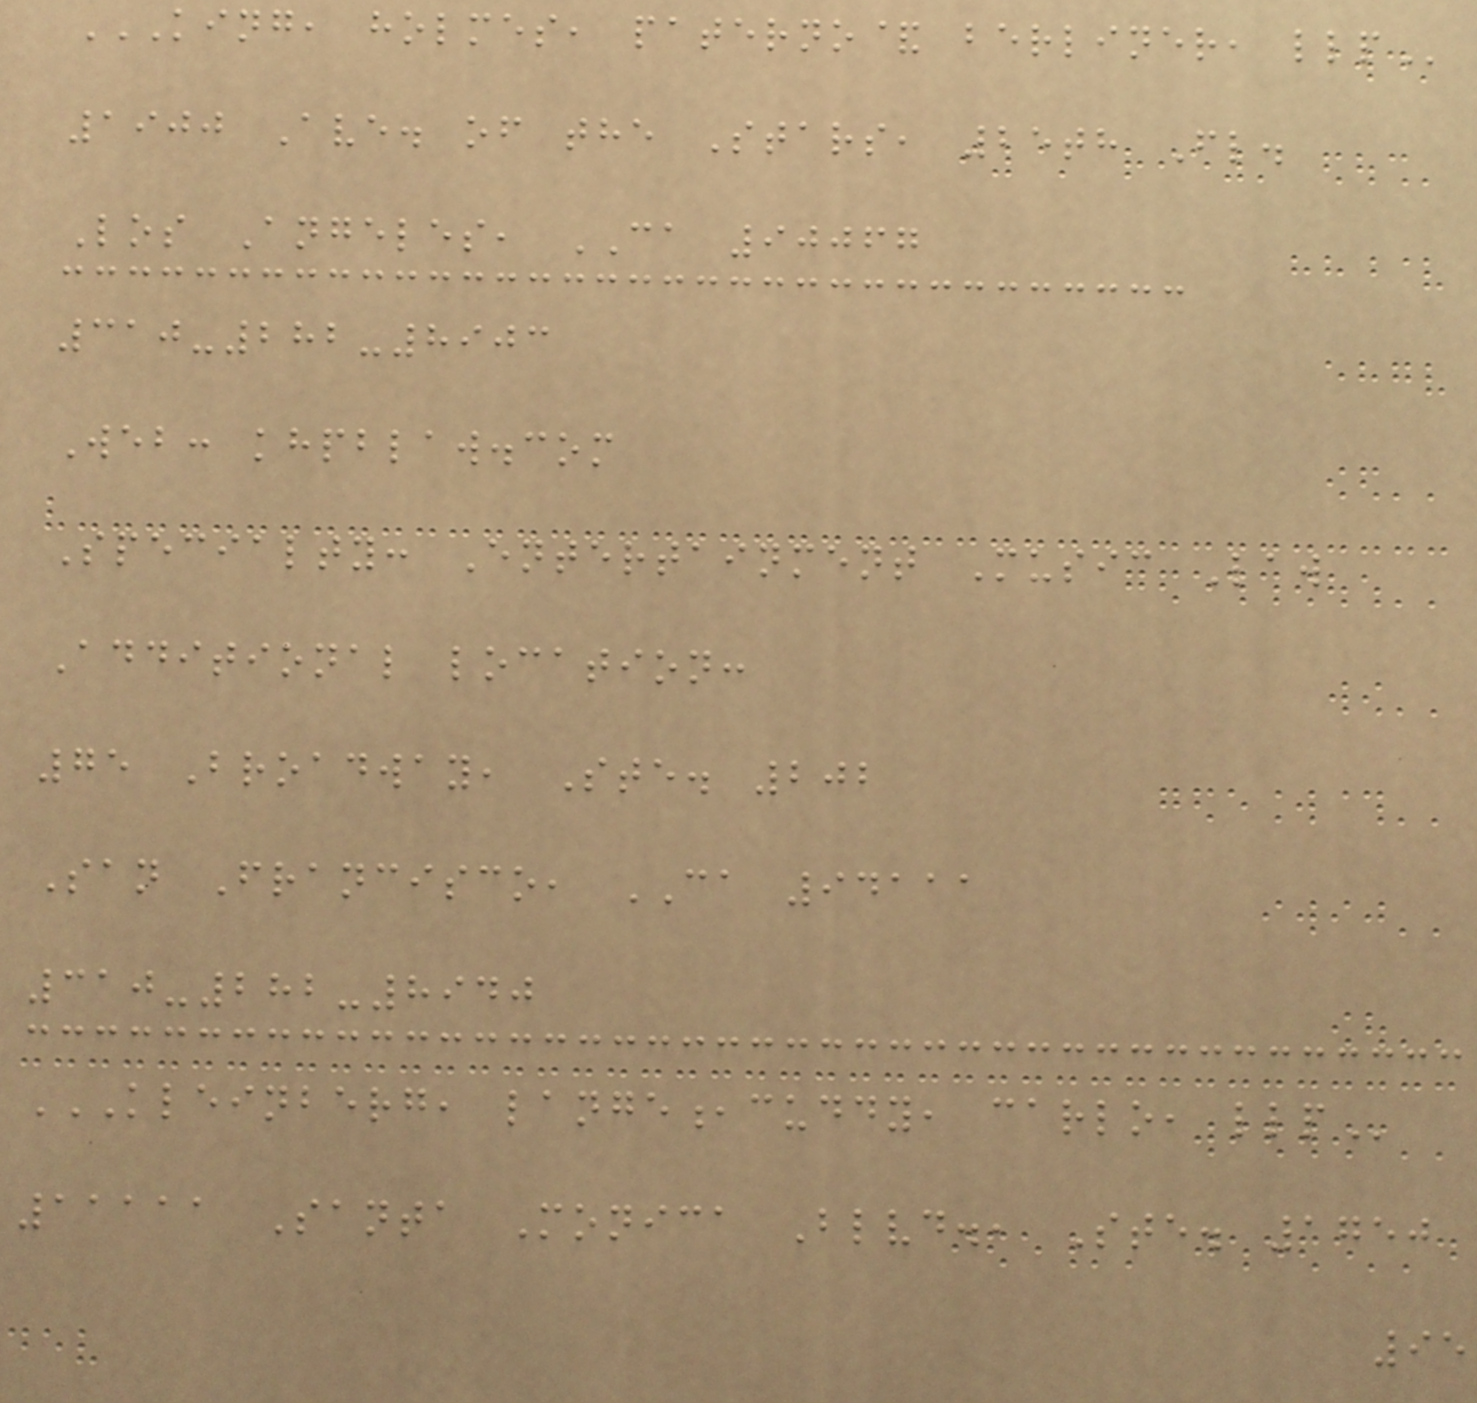KING, HOLMES, PATERNO& BERLINER, LLP
1900 Ave. of the Stars, 25th Fl.
Los Angeles, CA 90067
310-282-8903
Web: khpblaw.com
Specialty: Entertainment Music Law
Additional location:
75 Broadway, Ste. 202
San Francisco, CA 94111
310-282-8940
KLEINBERG, LANGE,CUDDY, CARLO, LLP
11111 Santa Monica Blvd., Ste. 1750
95
